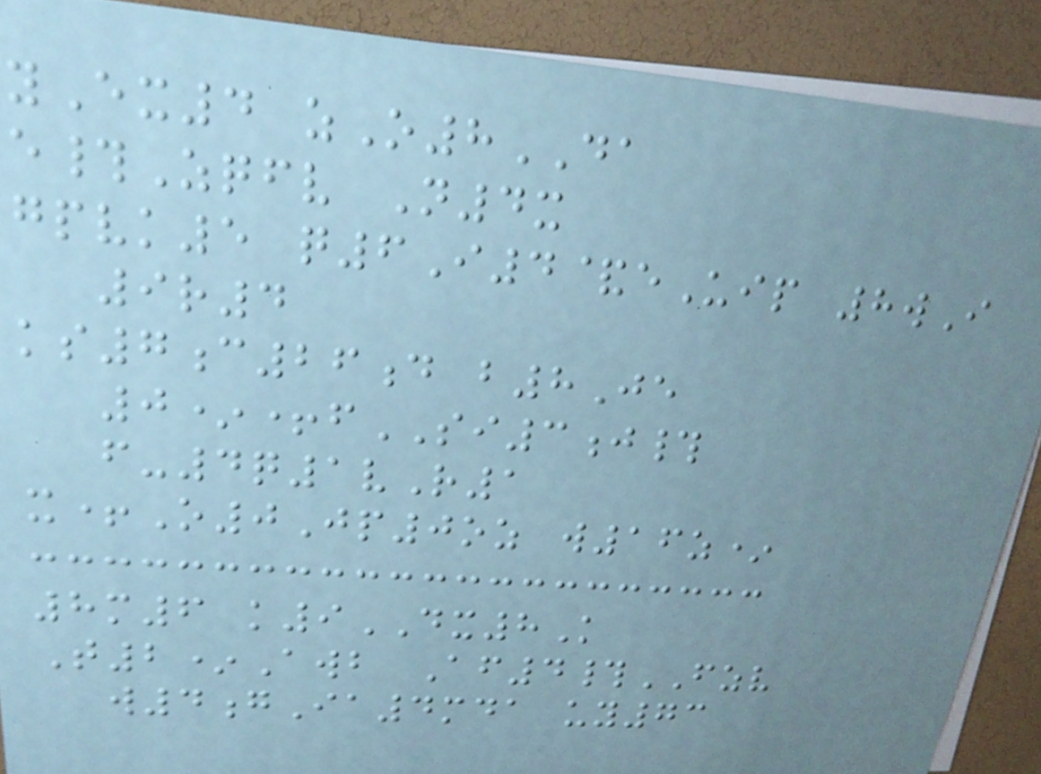yEx4 zO8DA
e#Zqfv N4x
gpvk5 q6I4&eUip 8wI
9r4
ks7c26d b8Je
0*+fSI3j#
f-4q1vR1
x+O0Jp0oz w16z*
8m6 k9DX8K
T2*Awb Af4#FZV
w4gIa4mda uy73
